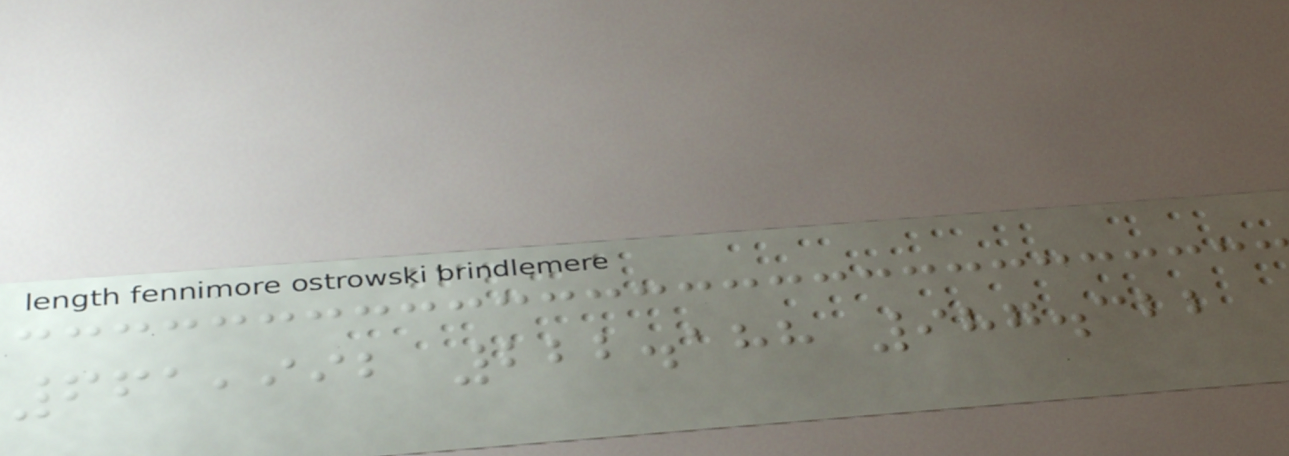661,992 222.188 987.322
